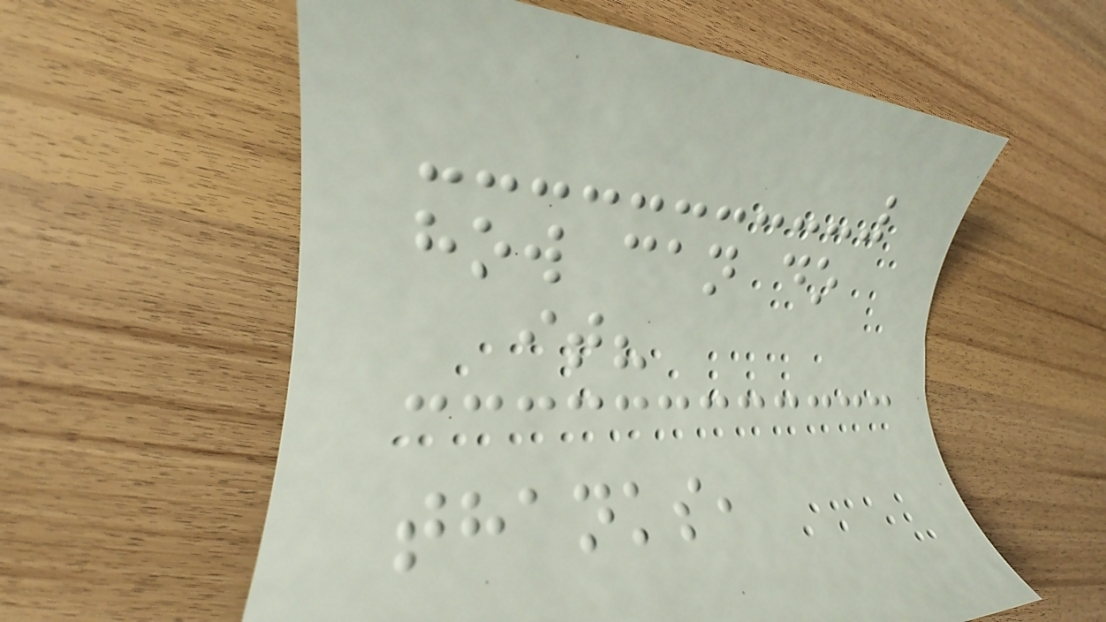how can do
it?
thanks,
